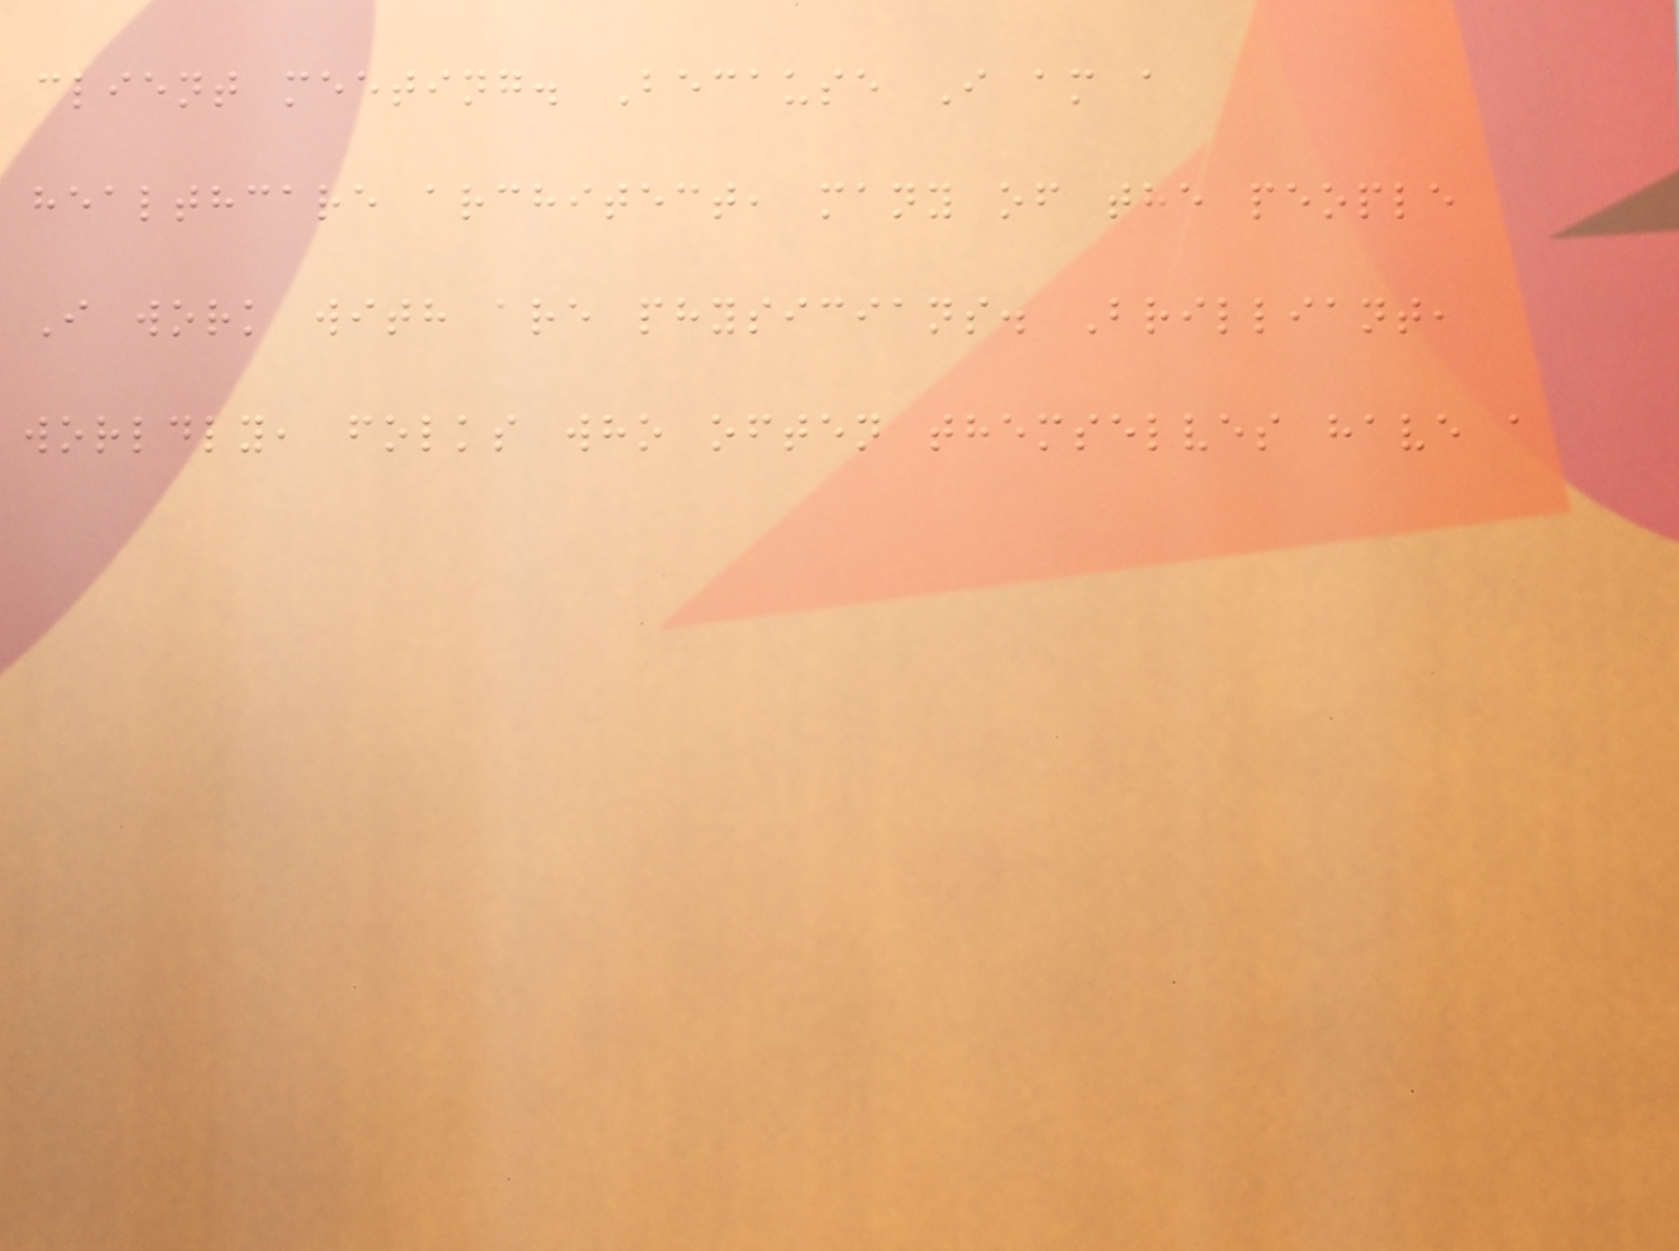client meeting. Because I am a
healthcare architect, many of the people
I work with are physicians. Brilliant,
worldly, folks who often themselves have a
